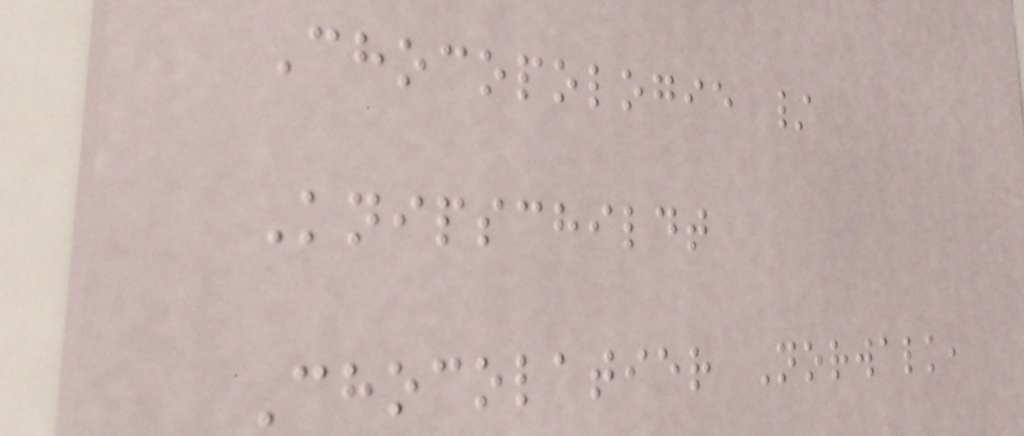Chocopologie /
Knipschildt
Chocolatier Norwalk,
